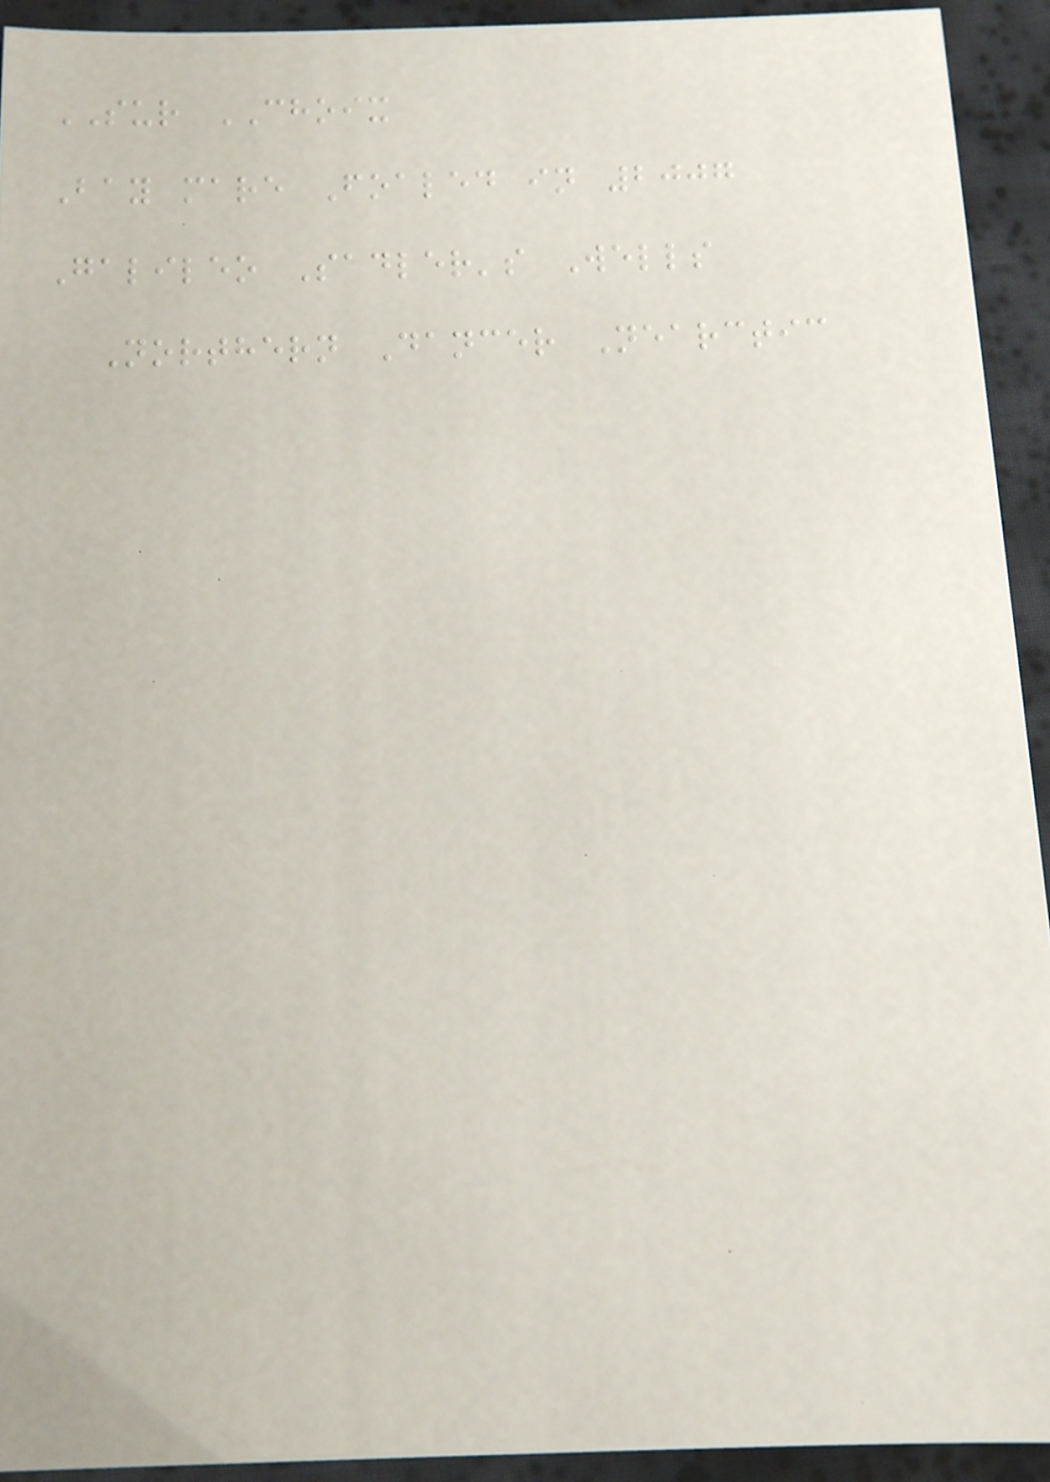SUR CHOIX
Bay mare Foaled in 2007
Galileo Sadler's Wells
Northern Dancer Nearctic
